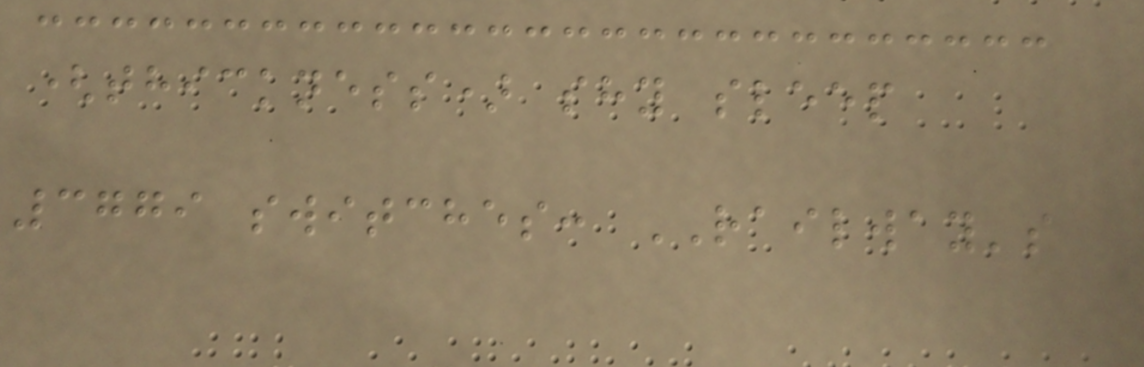(thickness) shy sleep
3779 switches: RAILWAY's
